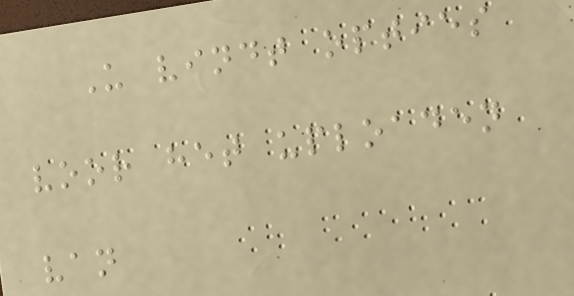U vindt opties
voor het uploaden
van
